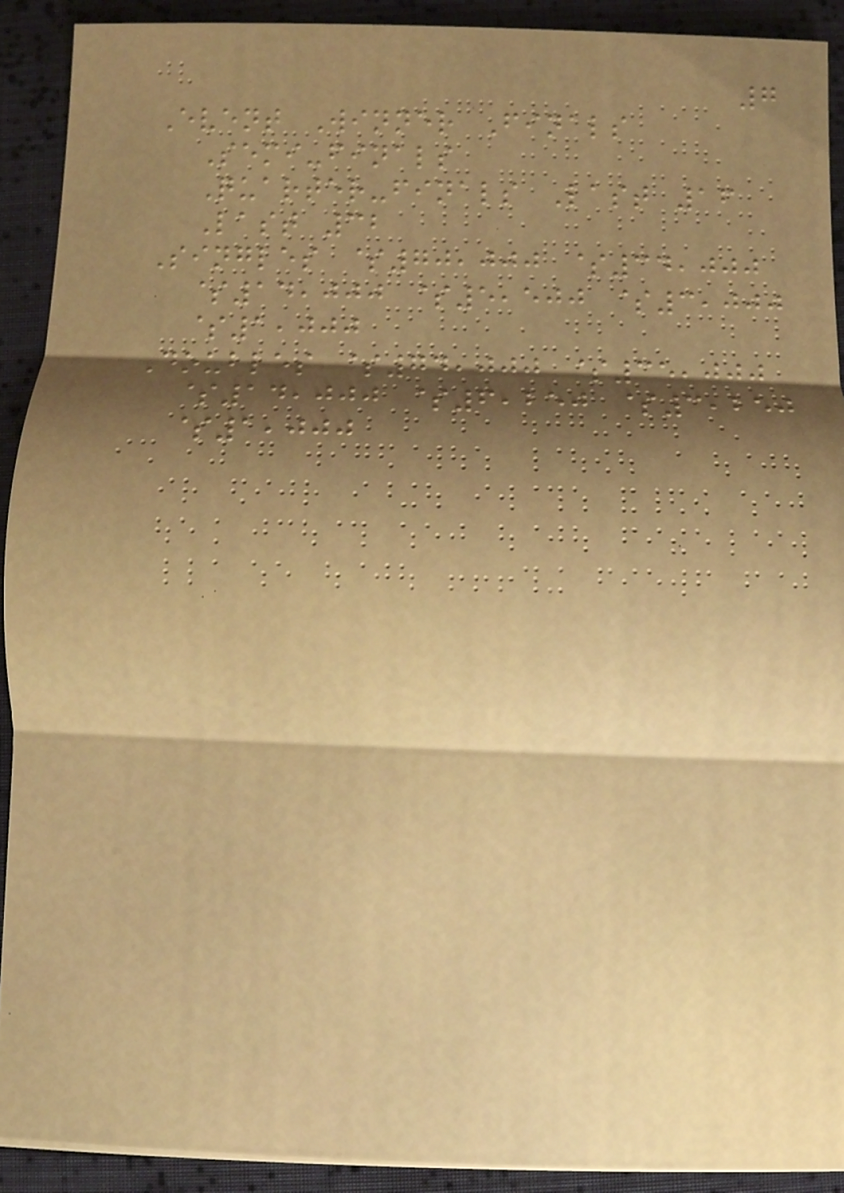7
Event Winner Finals
Semi-finals
Quarter-finals Last 16
Last 32
Singles $70,000 $34,000
$14,000 $5,500 $3,000
$1,000
Doubles $74,000 $35,000
$14,000 $6,250 $3,250
$1,000
